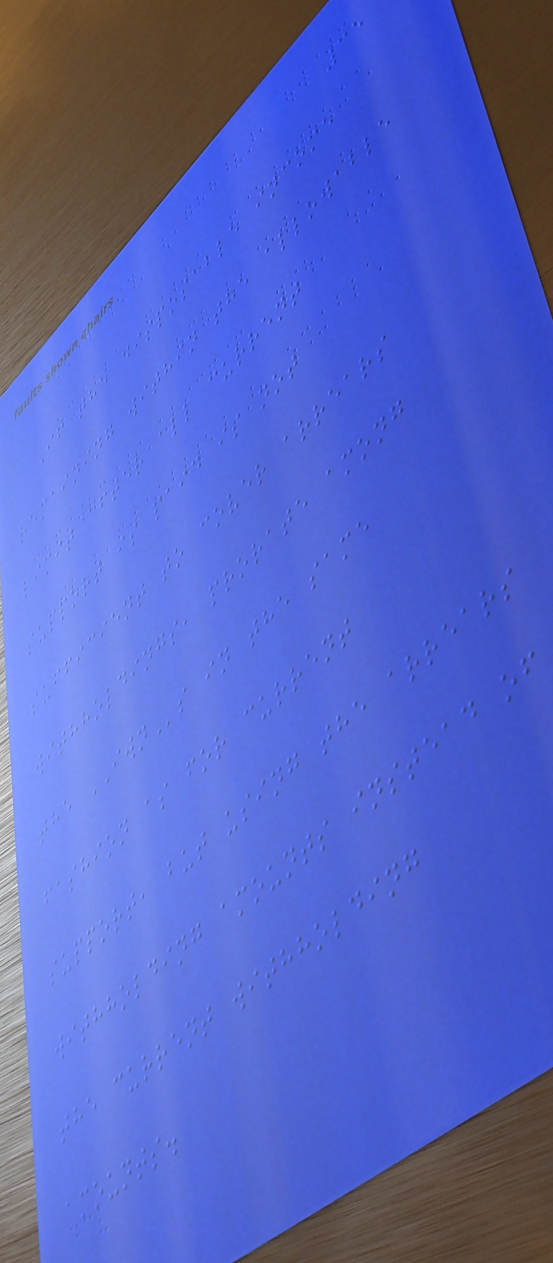35
If the disposable income
remaining within the allowable
limit after all current
support is paid is not
sufficient to cover arrears
withholdings, prorate among
the IWNs in the same
fashion as for current
support, but using the arrears
withholding amounts instead of
the current withholding
amounts.
